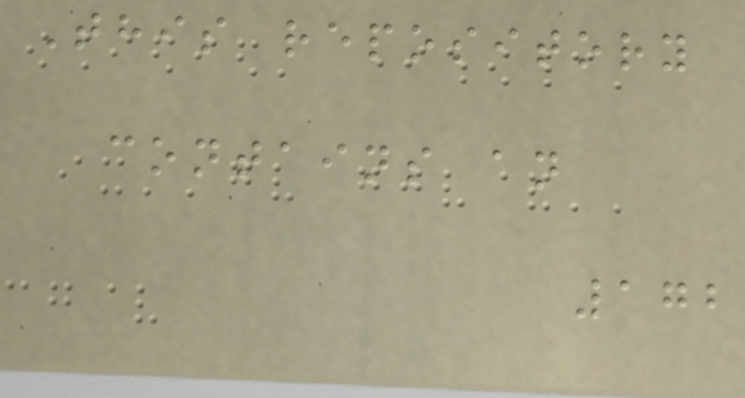This repository
contains an
172
